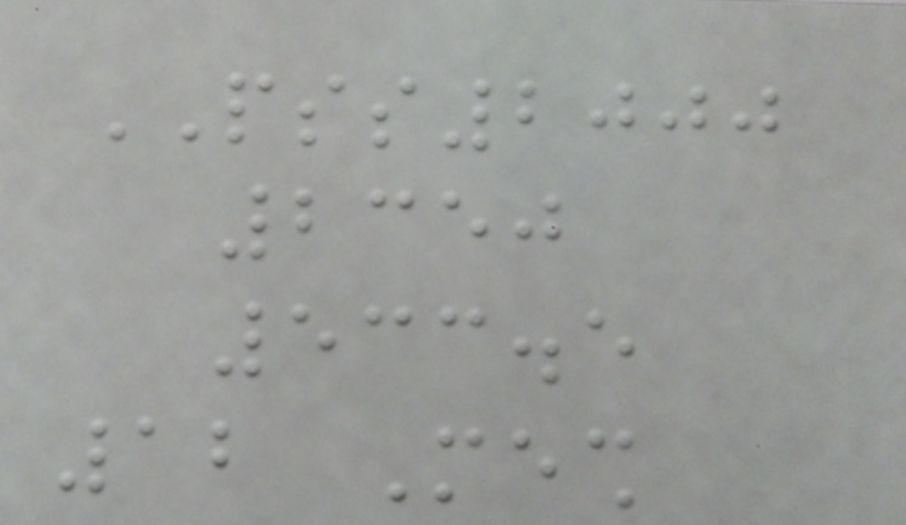PSS2000
2350
533.5
12 Mesh
